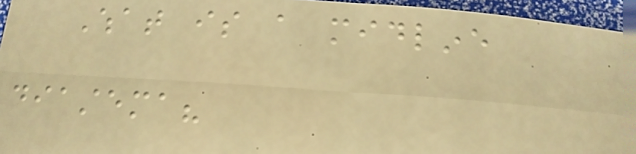What is a midline
diastema?
